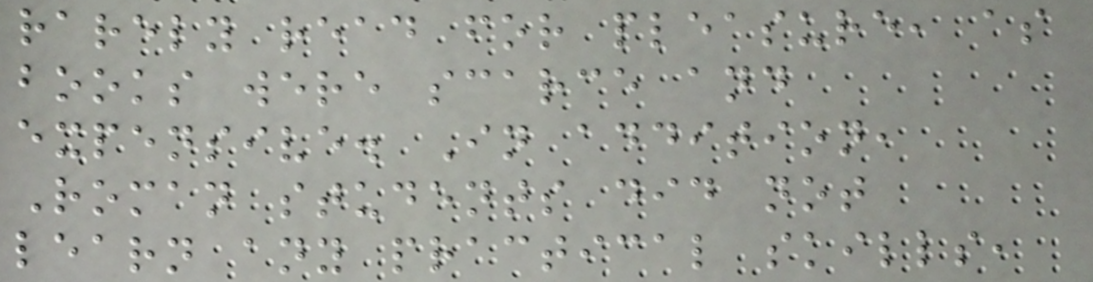rarely read for pleasure, as
books were scarce and
expensive. In addition,
Roman students did not
learn any practical skills,
